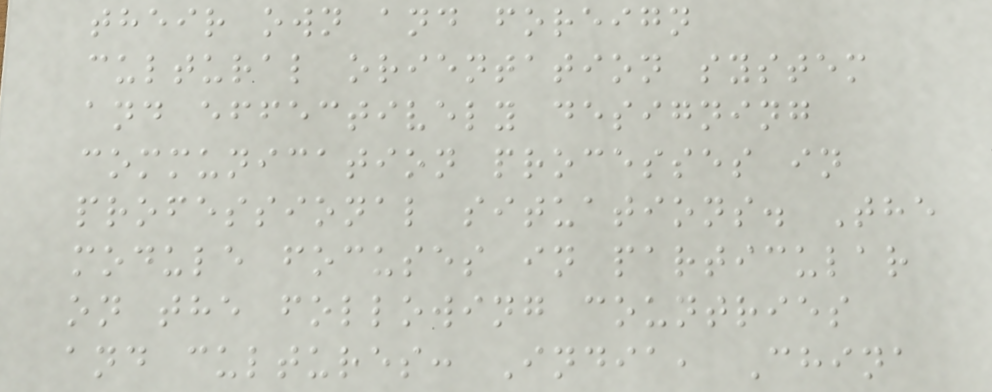their own and foreign
cultural orientation system
and effectively designing
communication processes in
professional situations. The
module focuses in particular
on the following countries
and cultures: India, China
